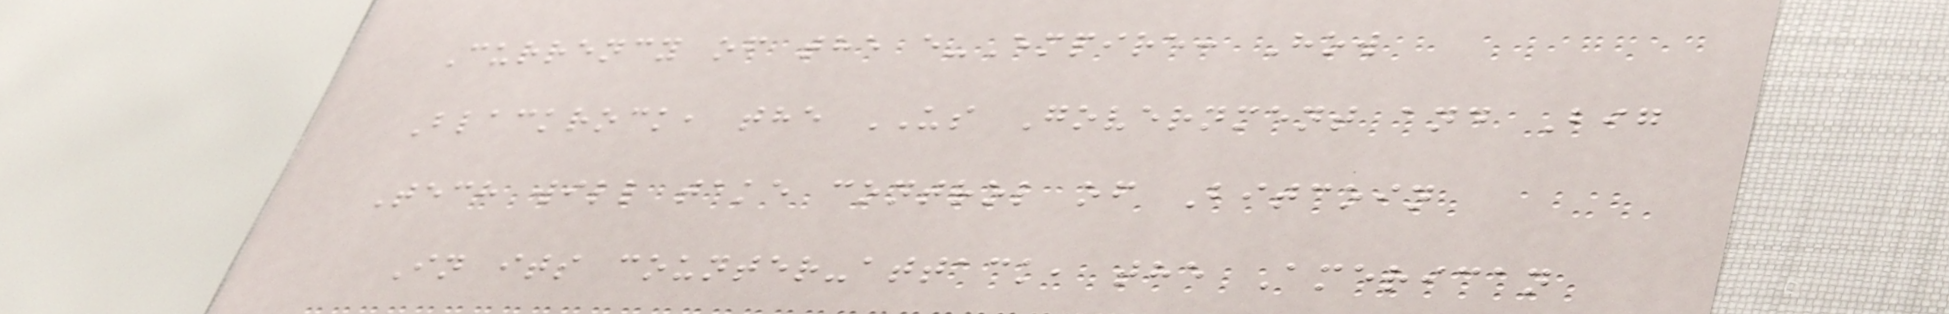Currency of the e-Empire: How
Blackrock, the US Government and Big
Tech will take control of Bitcoin
In its counter-attack, the American
